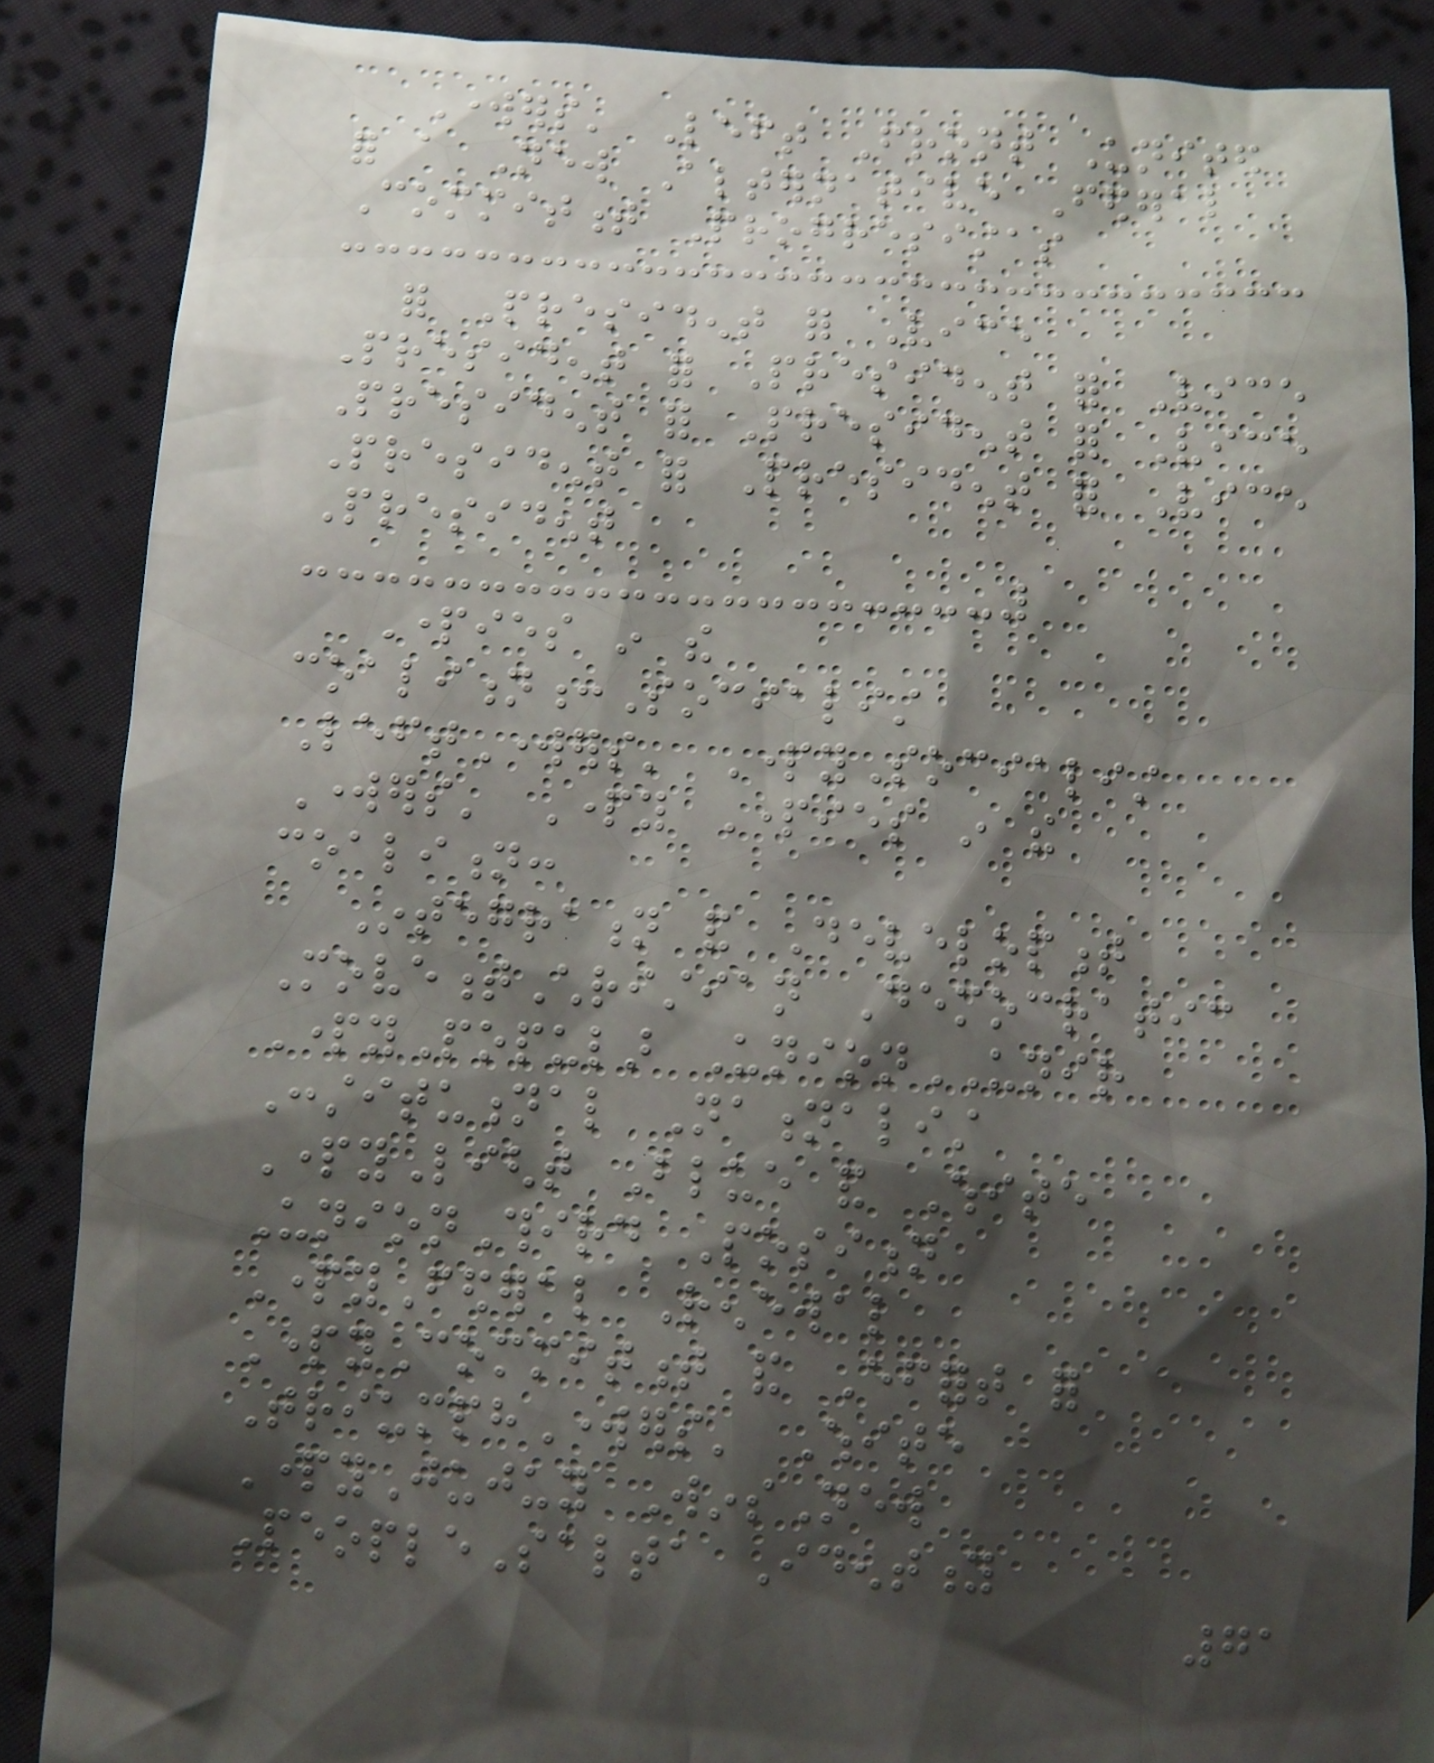Workers' Left Front United
for a New Alternative Federal
Commitment Progresistas
for President for Vice
President for President for Vice
President for President for Vice
President for President for Vice
President
Parties in the
coalition:Socialist
LeftWorkers' PartySocialist
Workers' Party Parties in the
coalition:
Integration and Development
MovementChristian Democratic
PartyPopular UnionUNIR
Constitutional Nationalist
PartyLight Blue and White
UnionThird Position
PartyFederal Renewal
PartyCommitment and Effort for
TriumphWorkers' White
PartyJujuy WinsNew
PeopleSalta Identity
71
